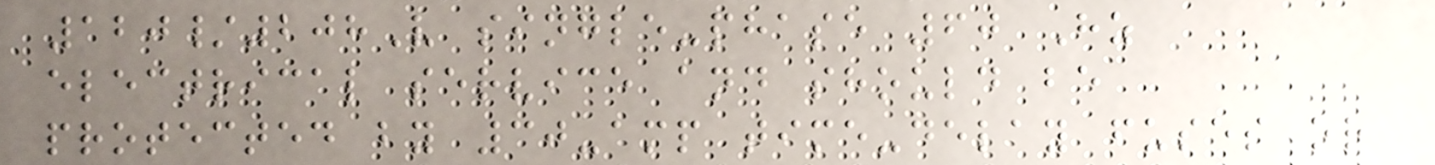120/208V single-phase 60 Hz
electrical service and should be
protected by 30-amp time-delay fuses or
